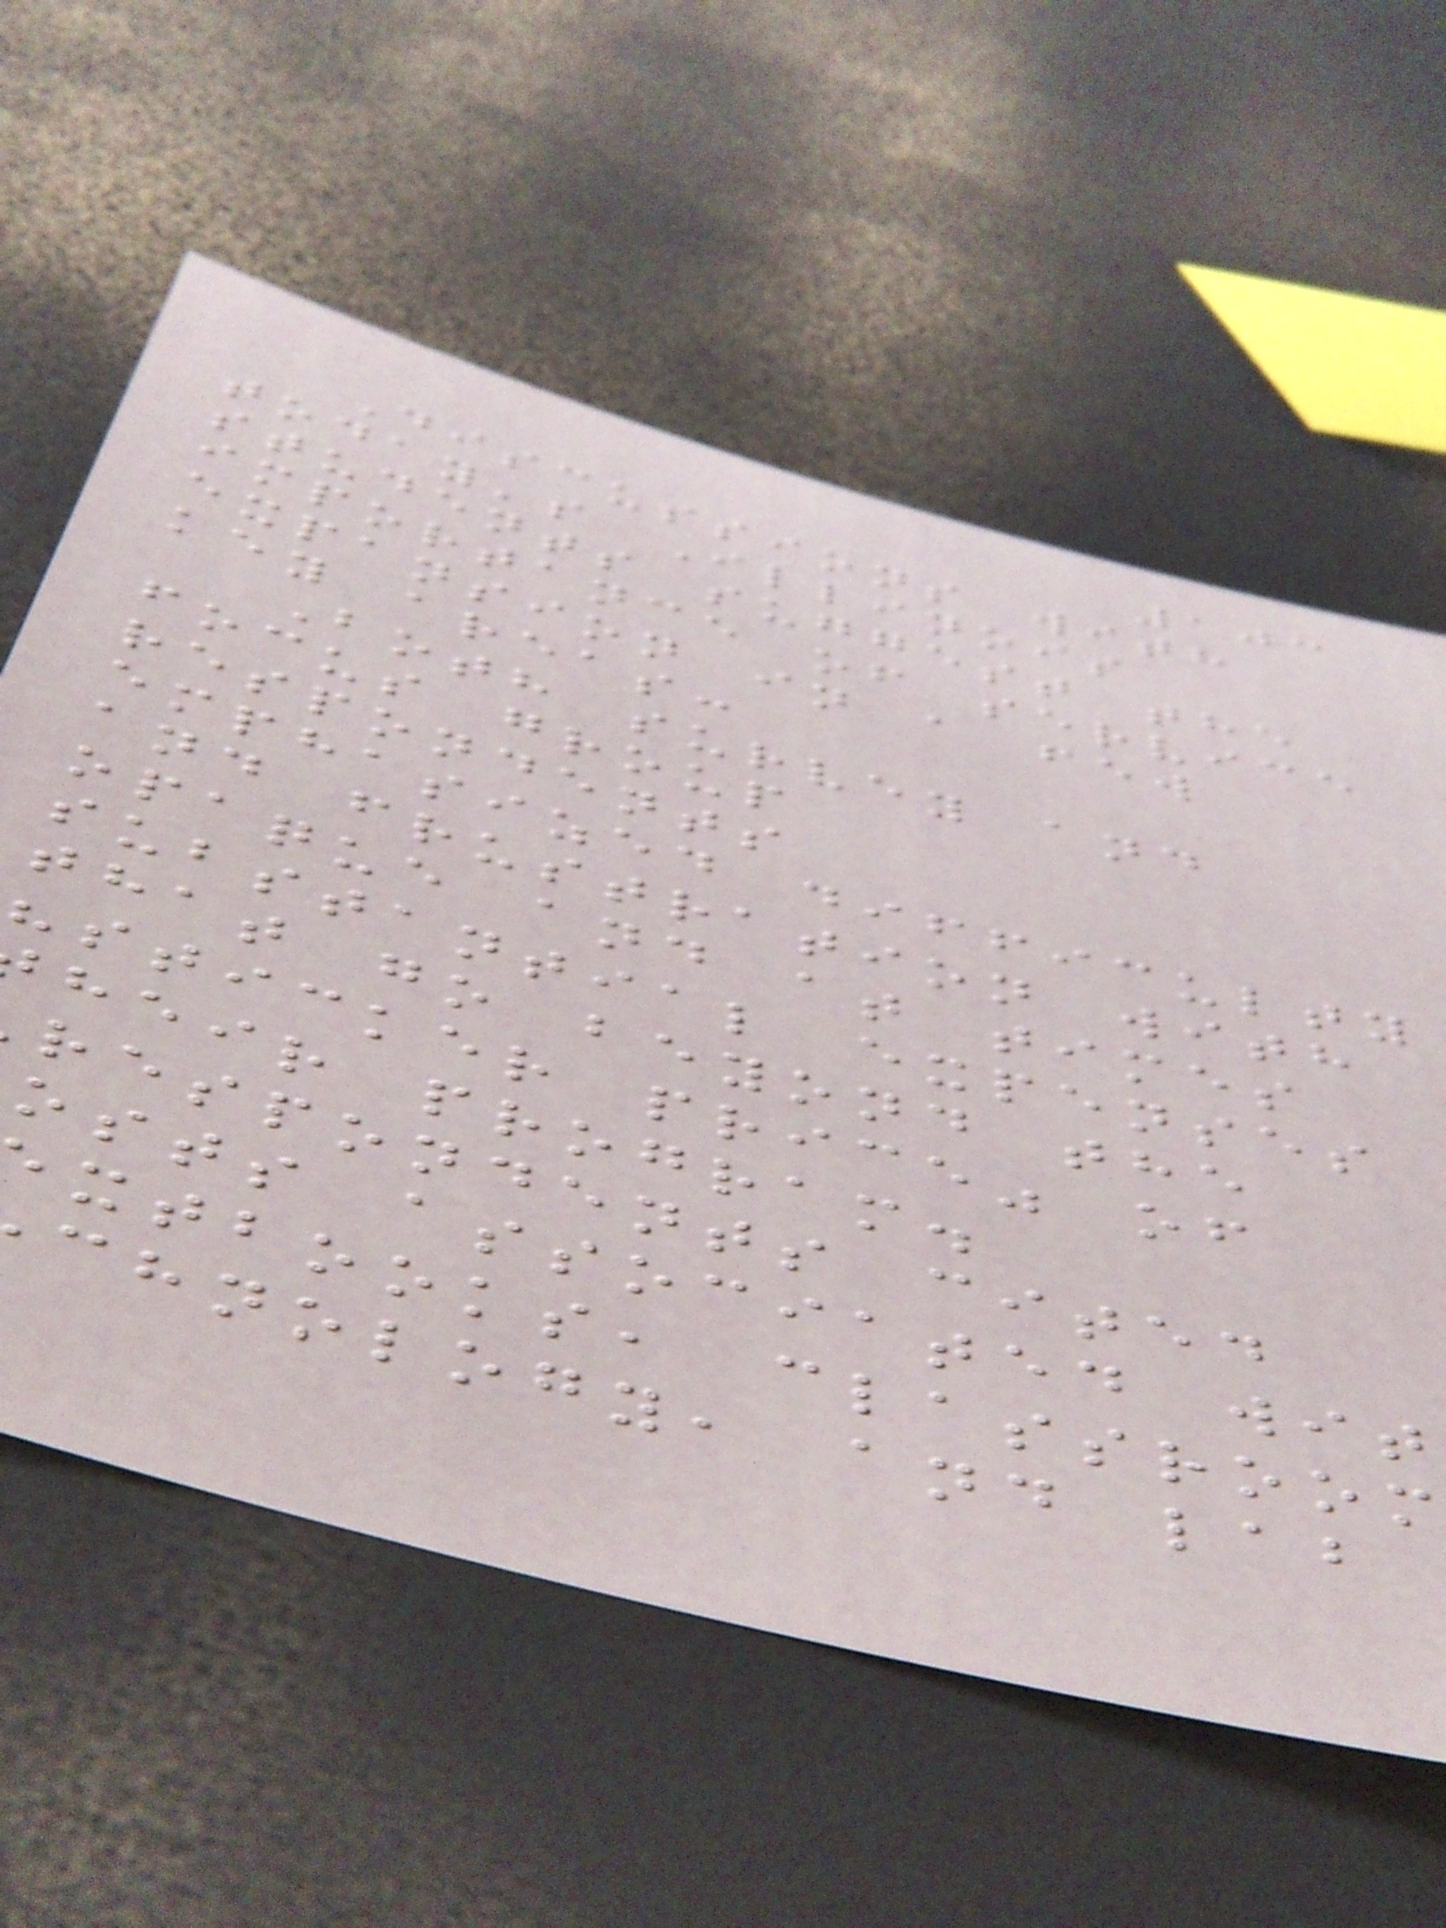103
Discussions with
today's Illinois
students suggest the
importance of service
expansion in a few
key areas:
Both survey and
focus group
respondents
emphasized difficulty
and frustration with
opaque and at times
substantial expenses
that go beyond the
"sticker price" of
heir program.
respondents cited
osts associated wit
xtbooks, classroom
chnology, and lab
